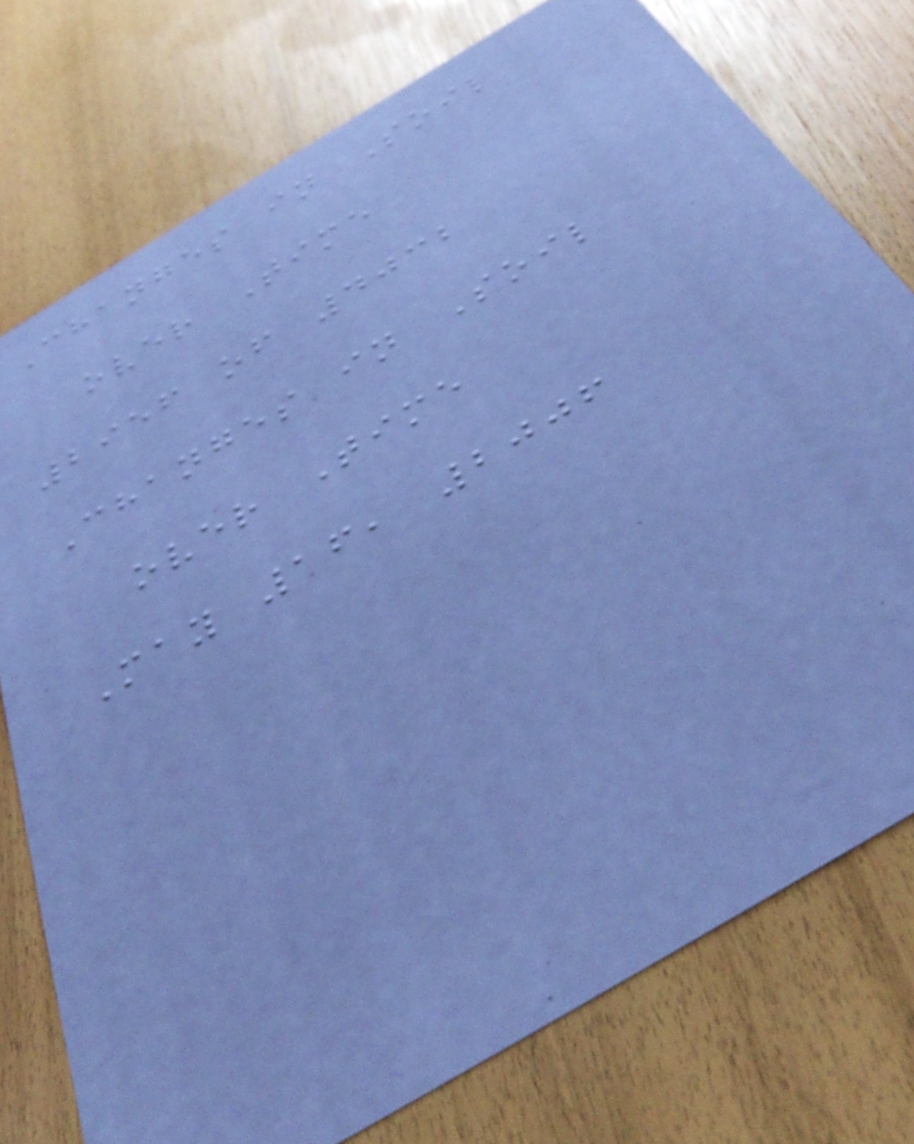Changes in Soil
over Time
2956 of 4032
Changes in Soil
over Time
May 16, 2006
